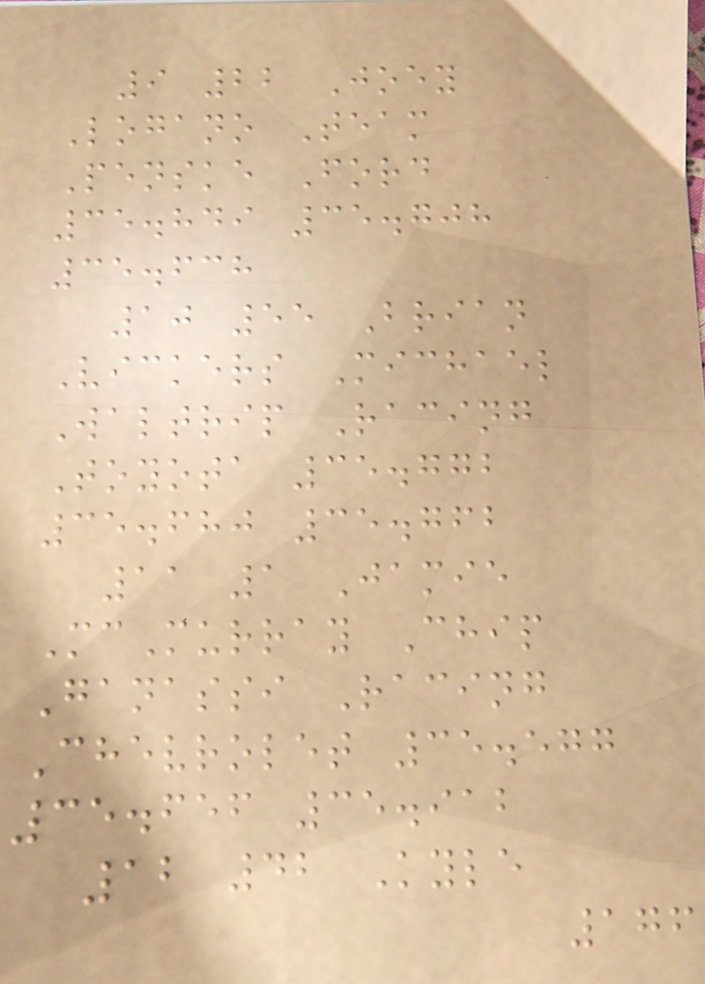9 22 Joey
Logano Team
Penske Ford
35.849 35.708
35.638
10 55 Brian
Vickers Michael
Waltrip Racing
Toyota 35.772
35.680 35.762
11 1 Jamie
McMurray Chip
Ganassi Racing
Chevrolet 35.577
35.656 35.912
12 42 Kyle
176
